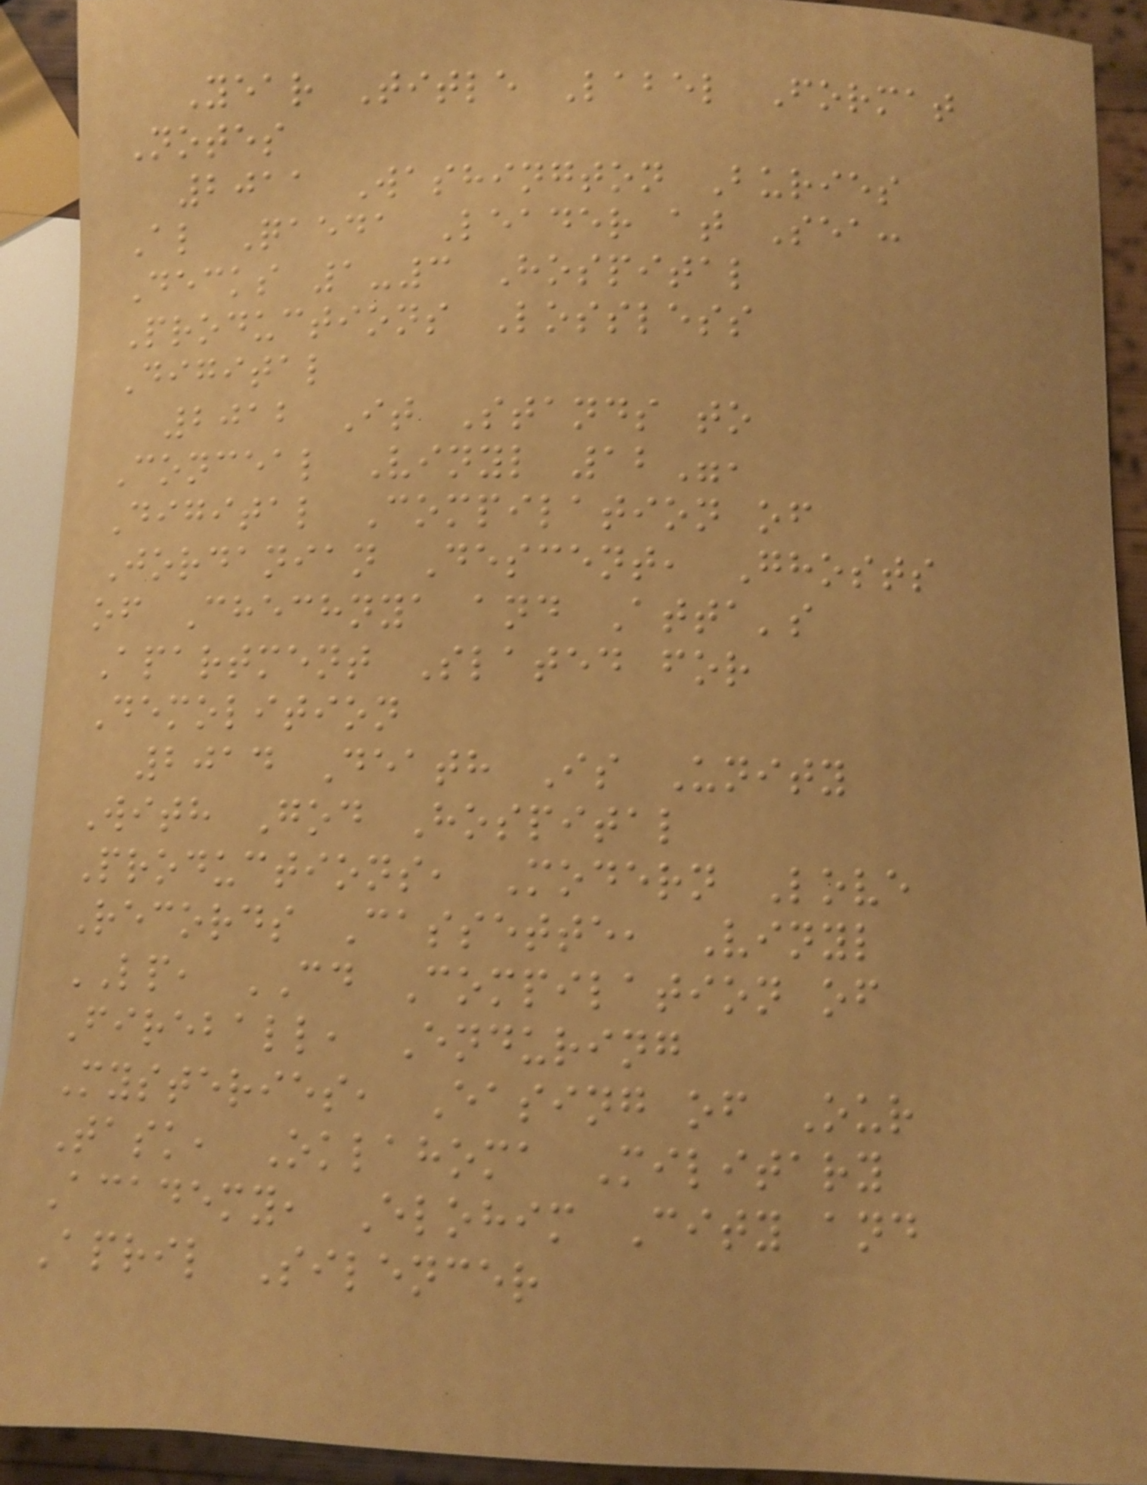Year Title Label Format
Notes
2011 Washington Buries
Al Qaeda Leader at Sea:
Decks 1-3 Hospital
Productions Lossless
Digital
2012 It Stands to
Conceal Vinyl 12",
Digital Compilation of
Jordanian Descent, Ghosts
of Chechnya and Atta's
Apartment Slated for
Demolition
2014 Death Is Unity
With God Hospital
Productions, Modern Love
Records Cassette, Vinyl
LP, CD Compilation of
Fireball, Enduring
Mysteries, Easing of Our
Task, Oklahoma Military
Academy, Elohim City and
April Silencer
